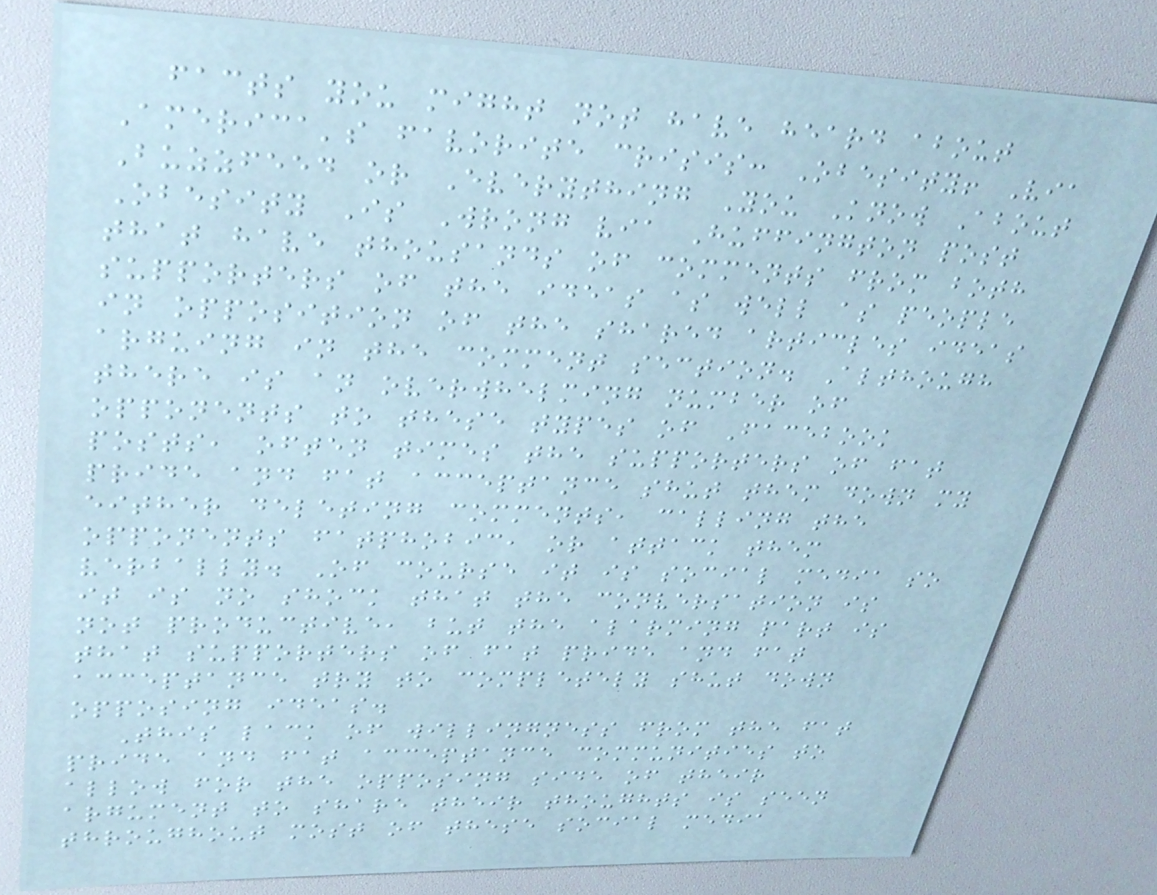facts you might not have heard about
America's favorite crisis: Obesity! Via
Buzzfeed or Everything You Know About
Obesity Is Wrong via Huffington post
that have thousands of comments from both
supporters of the ideas as well as people
in opposition of the shared articles ideas
arguing in the comment section. Although
there is an overwhelming number of
opponents to these types of Facebook
posts, often times the supporters of fat
pride and fat acceptance shut them down my
either deleting comments, calling the
opponents fatphobic, or attack them
verbally. Of course it is social media so
it is no shock that the conversation is
not productive, but the alarming part is
that supporters of fat pride and fat
acceptance try to completely shut down
opposing ideas.
This lack of willingness from the fat
pride and fat acceptance communities to
allow for the opposing side of their
argument to share their thoughts is seen
throughout most of these social media
